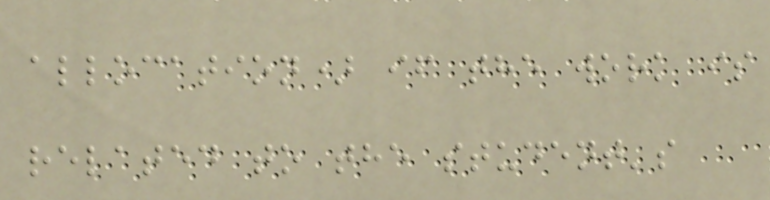allocation) if the work is
related to the student's
